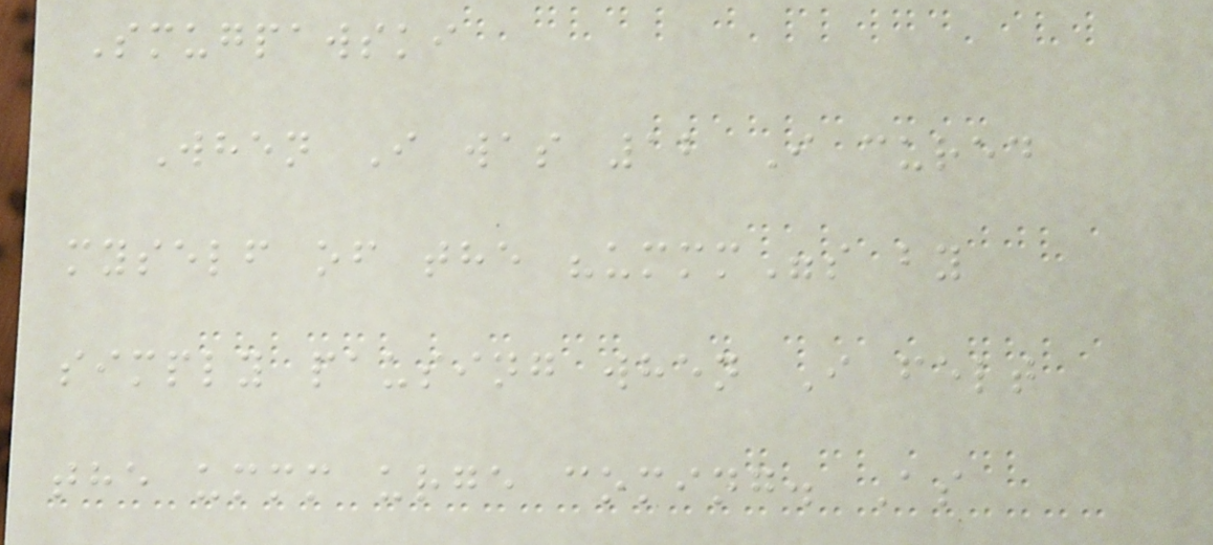Smugpawski
When I was 12 I cured
myself of the "ummm"s by
simply pausing when I felt
the ummm urge coming. As
